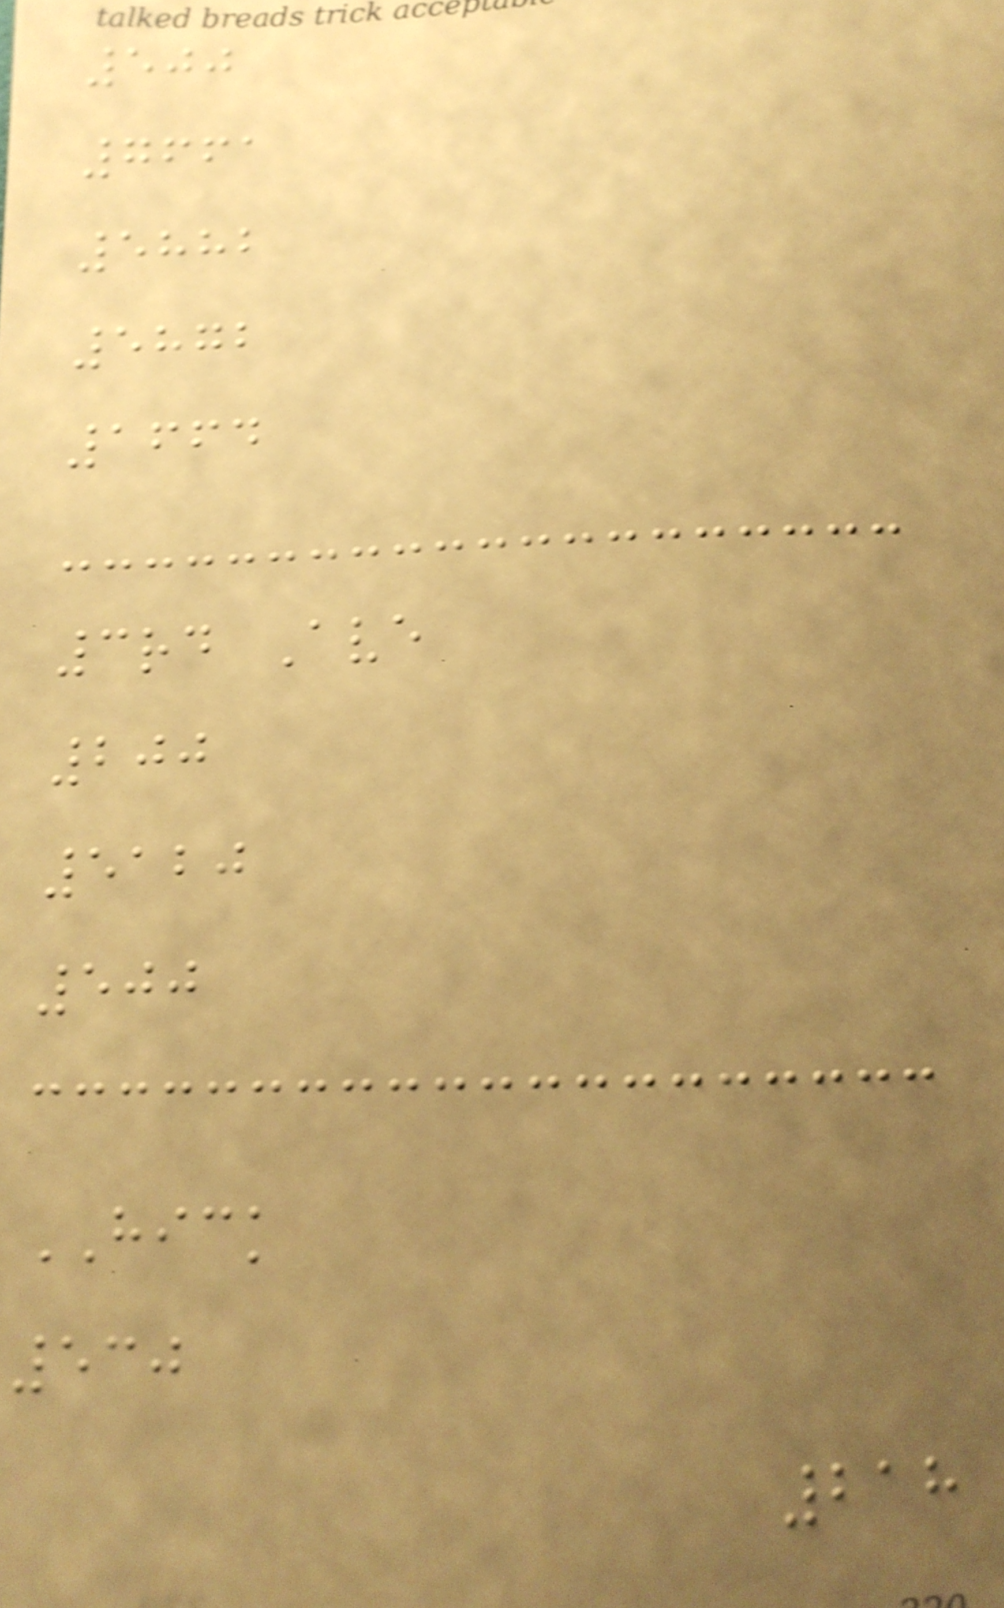500
7661
5882
5872
1664
3rd Ave
200
5120
500
HICK
530
218
